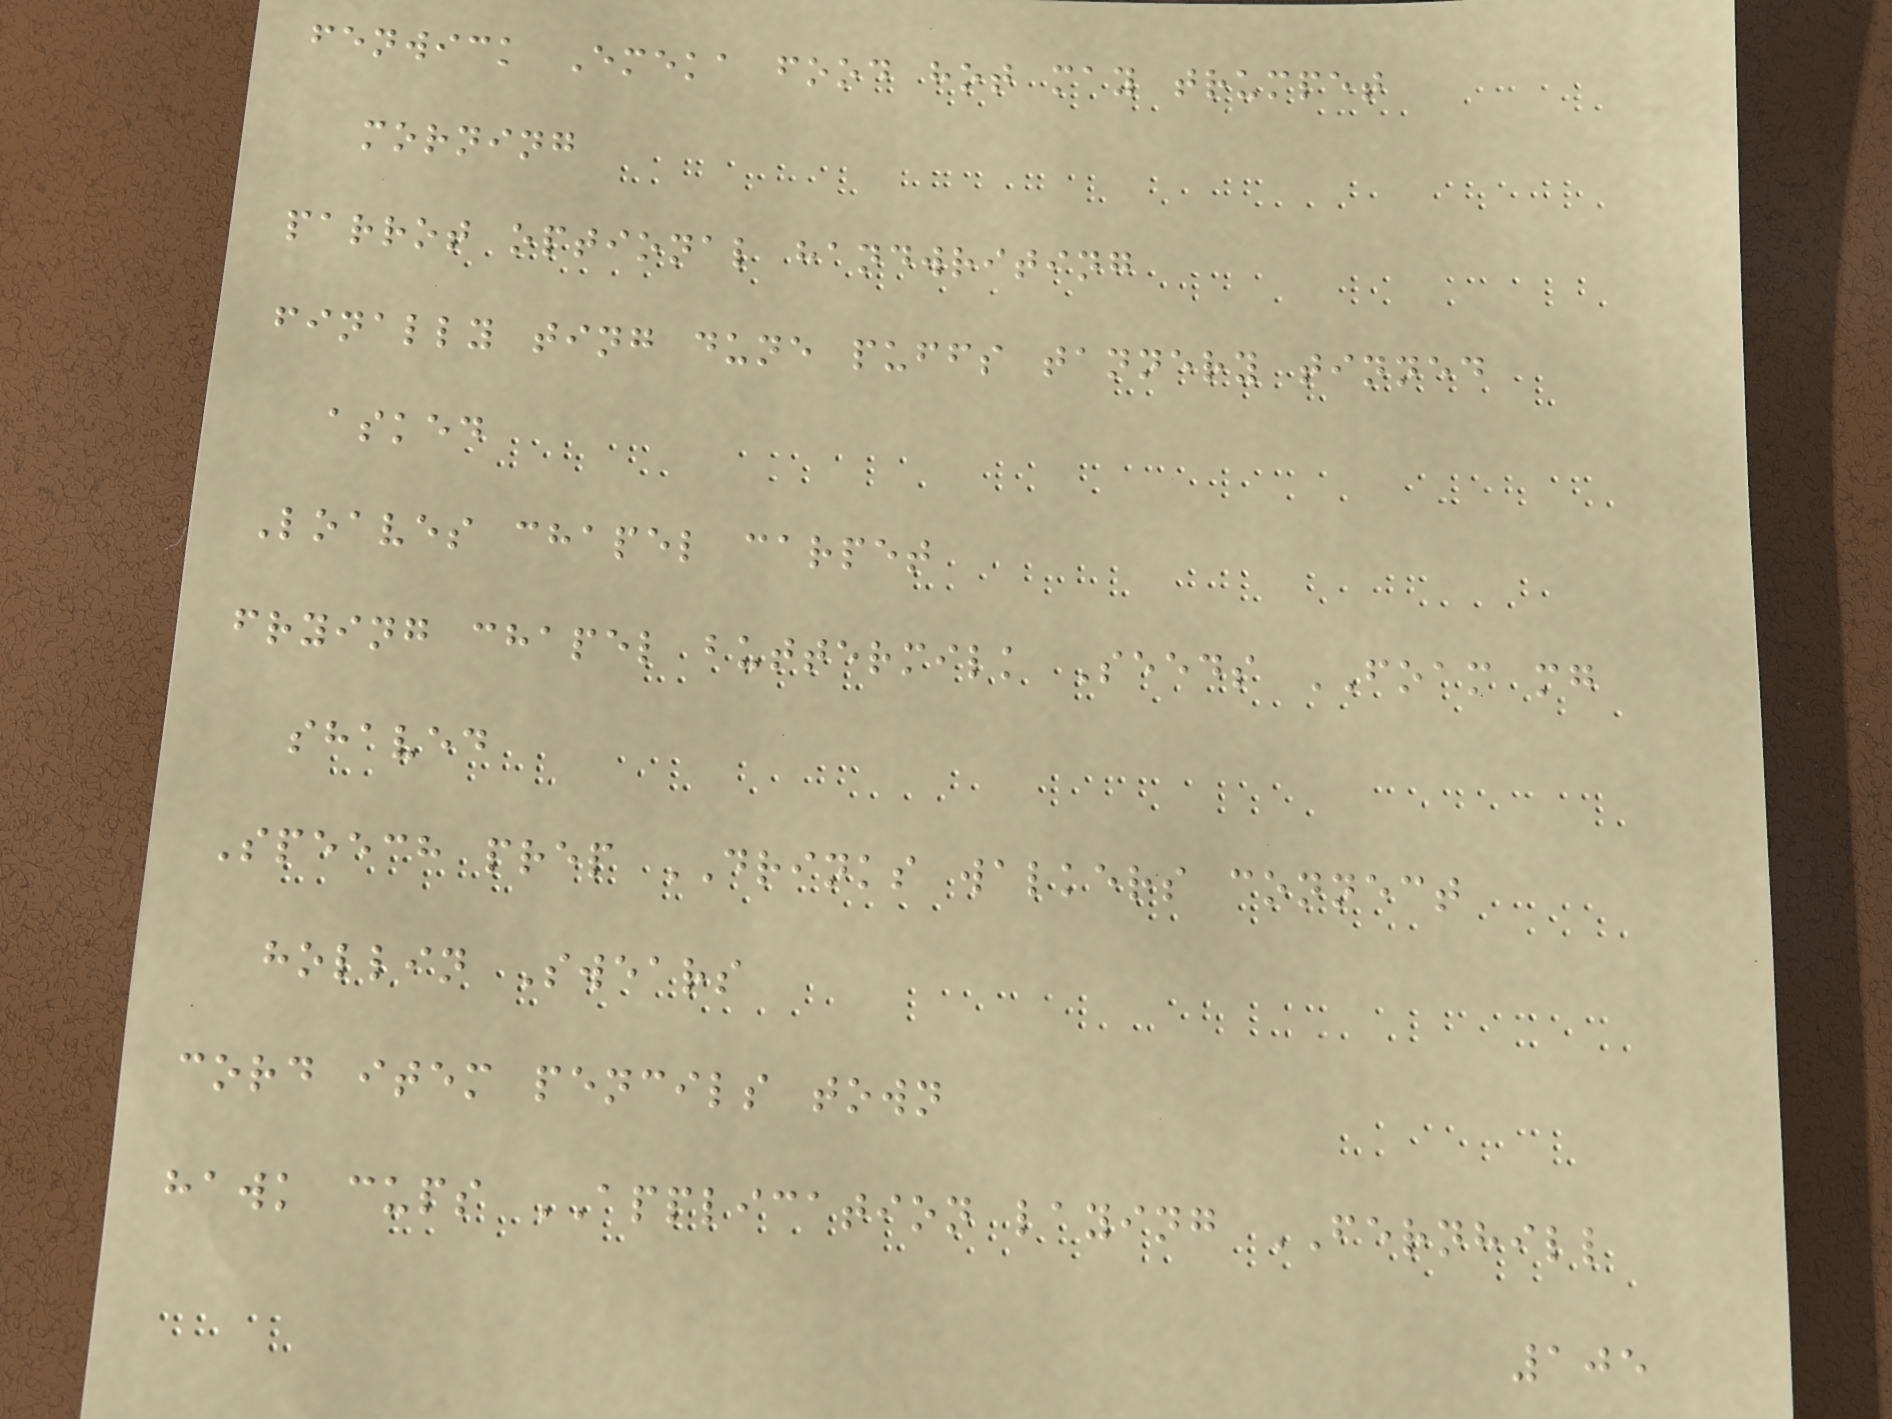fenwick Emeka food hot may trumpet
morning
parrot optional handwriting
finally ting dune puffs tannery tinned
asked
Loaves chapel carpet
frying chapel buttermilk Seeds FOAM mg
shaved
Speech prep DRINKS walkers connect
hollin Swears
cord item pencils town
hawk cups APPLICATION laying FERNHILL
105
